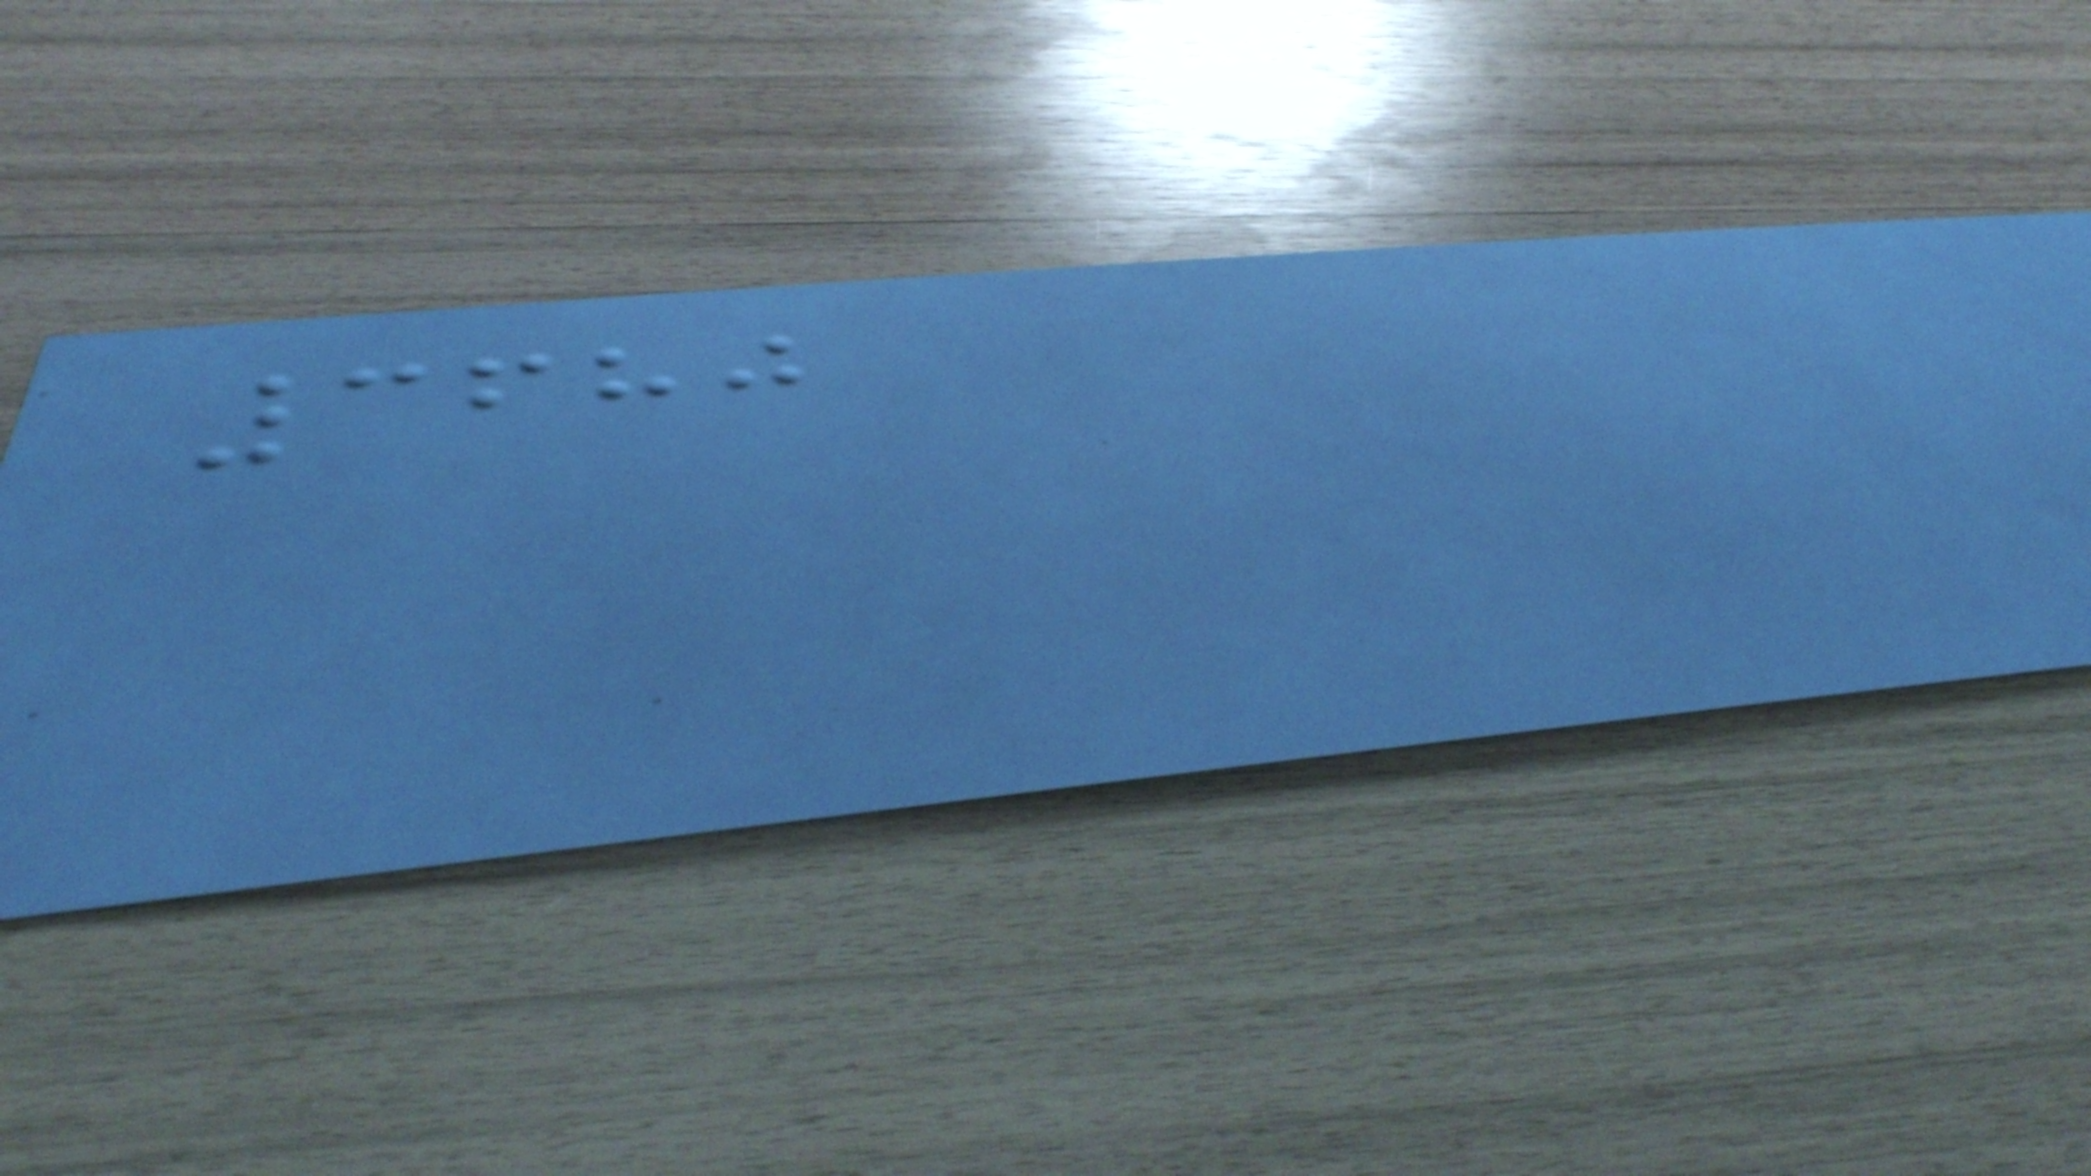3680
